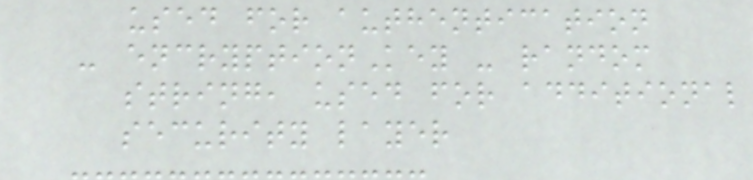used for authentication
- encryptionKey - random
string, used for additional
security layer
